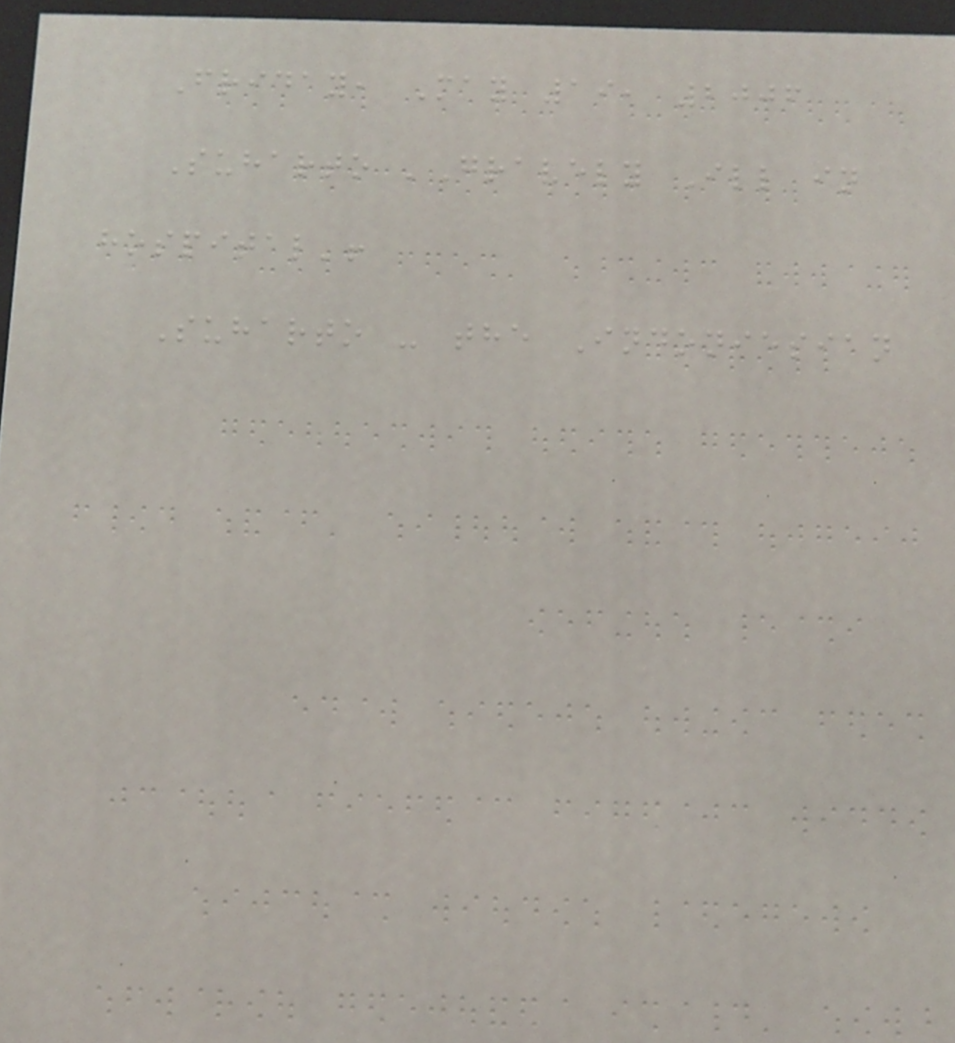Friday, May 19, 2006
Suharto 'Gravely Ill in
hospital'!
Suharto - the Indoniesian
